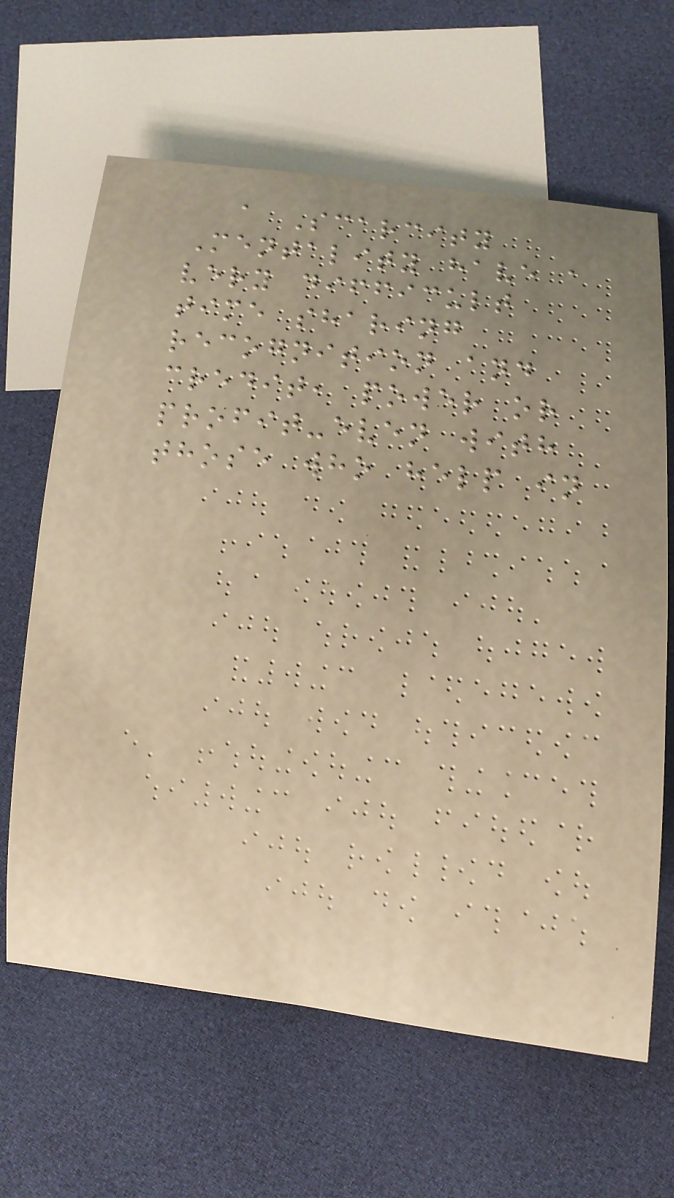a Scarcity
Mentality have a
very difficult
time sharing
recognition and
credit, power or
profit-even with
those who help in
